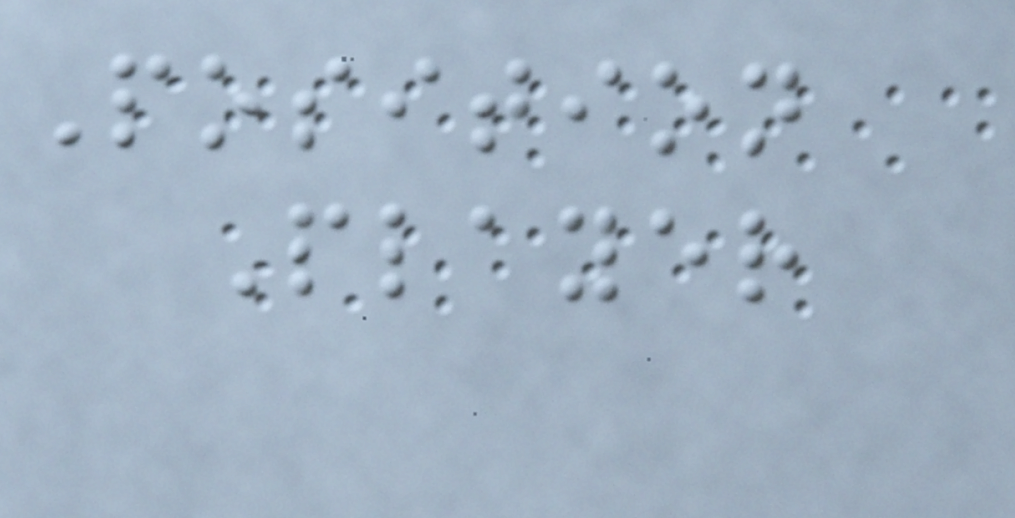Position
Player
